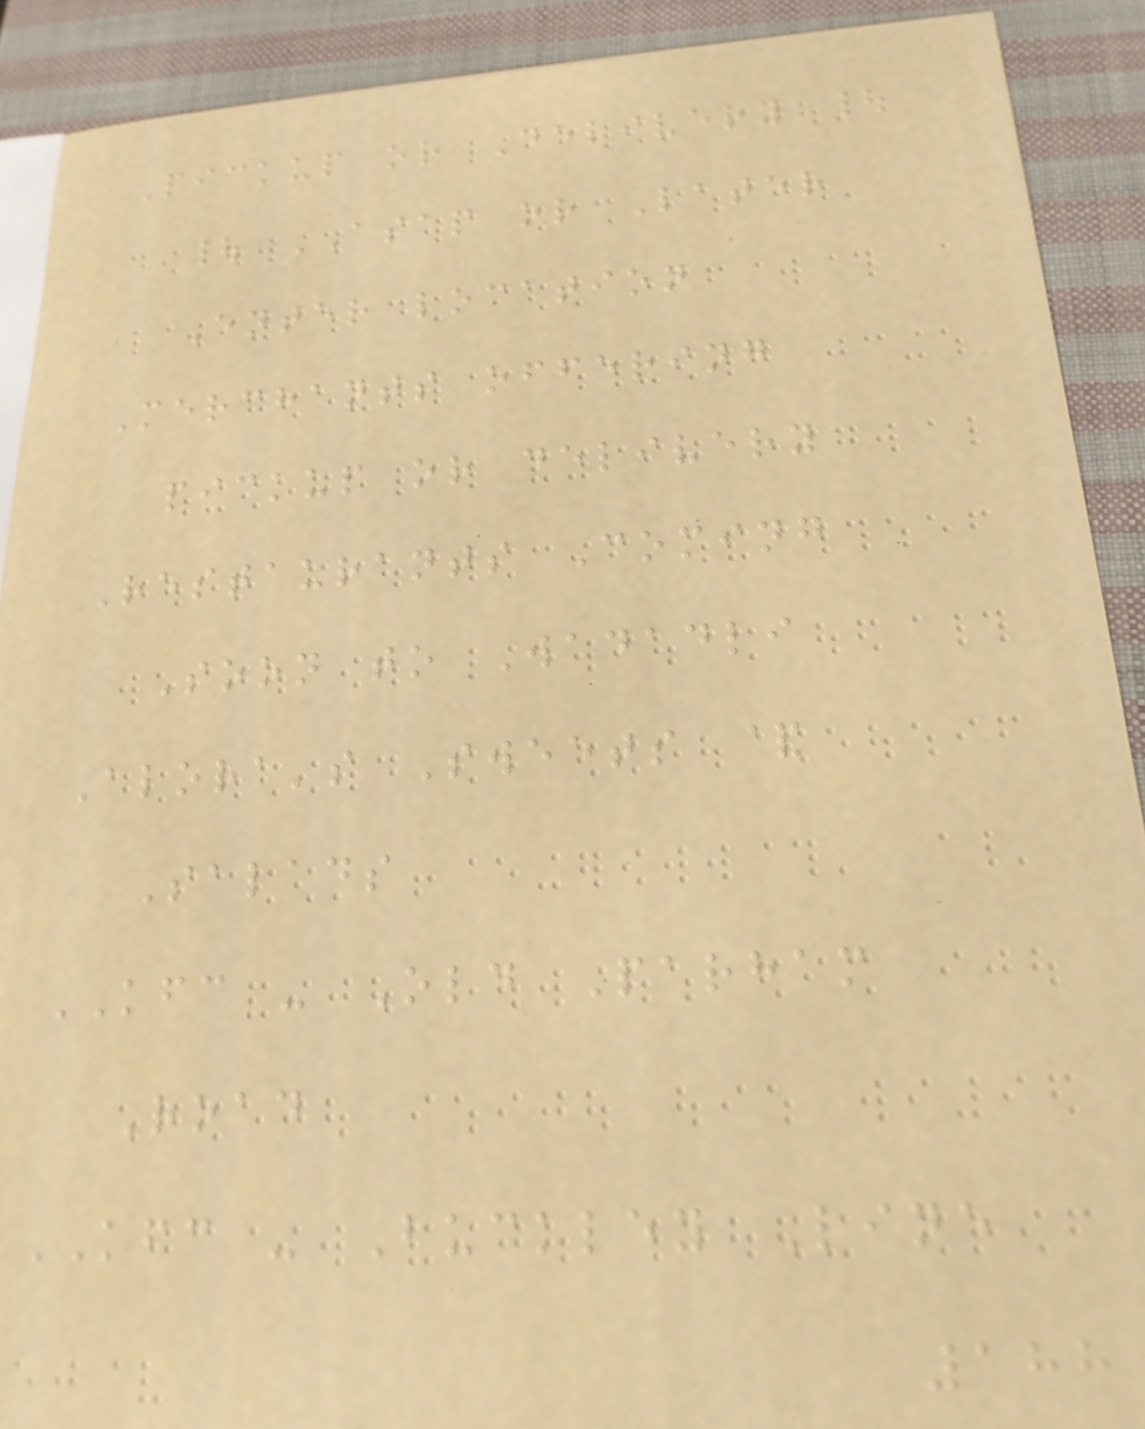Pickup or Delivery |
| ASAP or Later
Enter location
Merchants offering
pickup or delivery
Restaurants Coming
Soon to Wadadli
Alora's Sweets &
Salads
KFC - Old Parham
Road
KFC - Buckley Line
188
